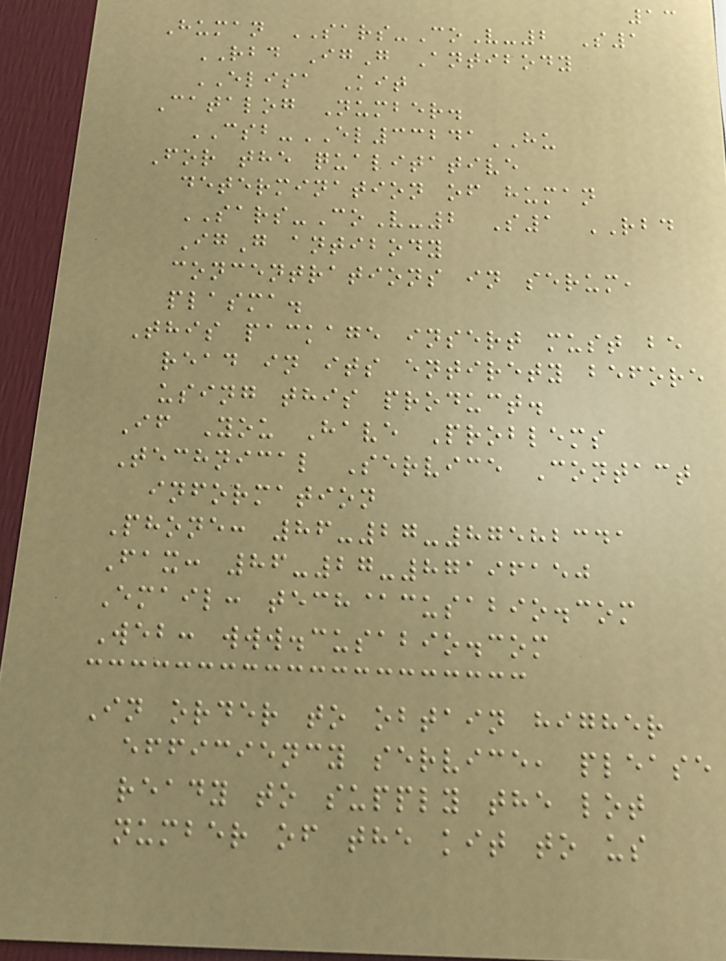13
Human SARS-CoV-2 S1
RBD IgG Antibody
ELISA Kit
Catalog Number.
CSB-EL33241HU
For the qualitative
determination of human
SARS-CoV-2 S1 RBD
IgG antibody
concentrations in serum,
plasma.
This package insert must be
read in its entirety before
using this product.
If You Have Problems
Technical Service Contact
information
Phone: 86-27-87582341
Fax: 86-27-87196150
Email: tech@cusabio.com
Web: www.cusabio.com
In order to obtain higher
efficiency service, please
ready to supply the lot
number of the kit to us
